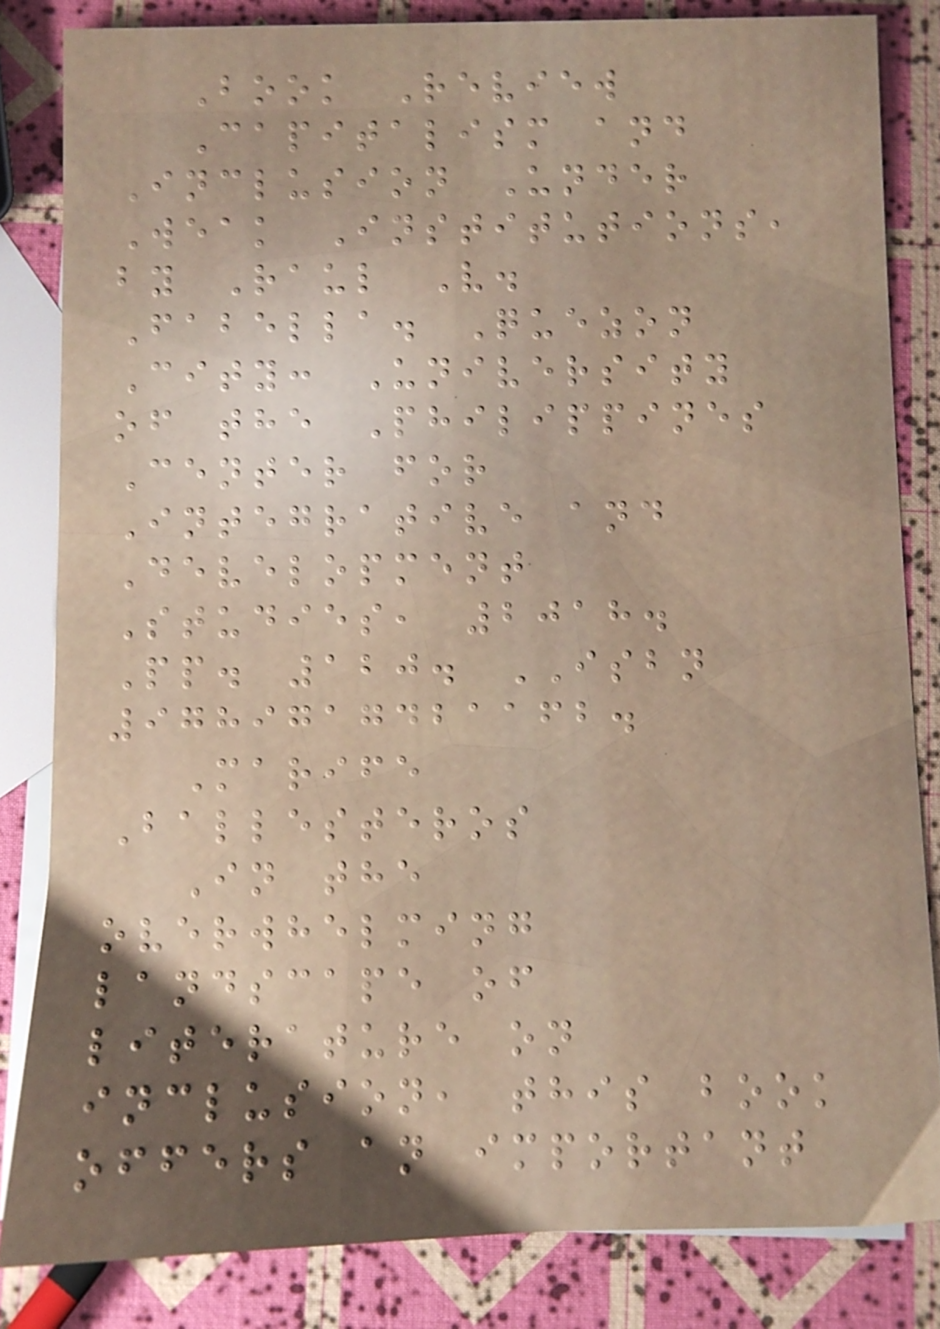Book Review
Capitalism and
Inclusion Under
Weak Institutions,
by Raul V.
Fabella. Quezon
City: University
of the Philippines
Center for
Integrative and
Development
Studies, 2018.
Pp. 120. ISBN
9789717421162.
Marife
Ballesteros
In the
overwhelming
landscape of
literature on
inclusion, this book
offers an important
